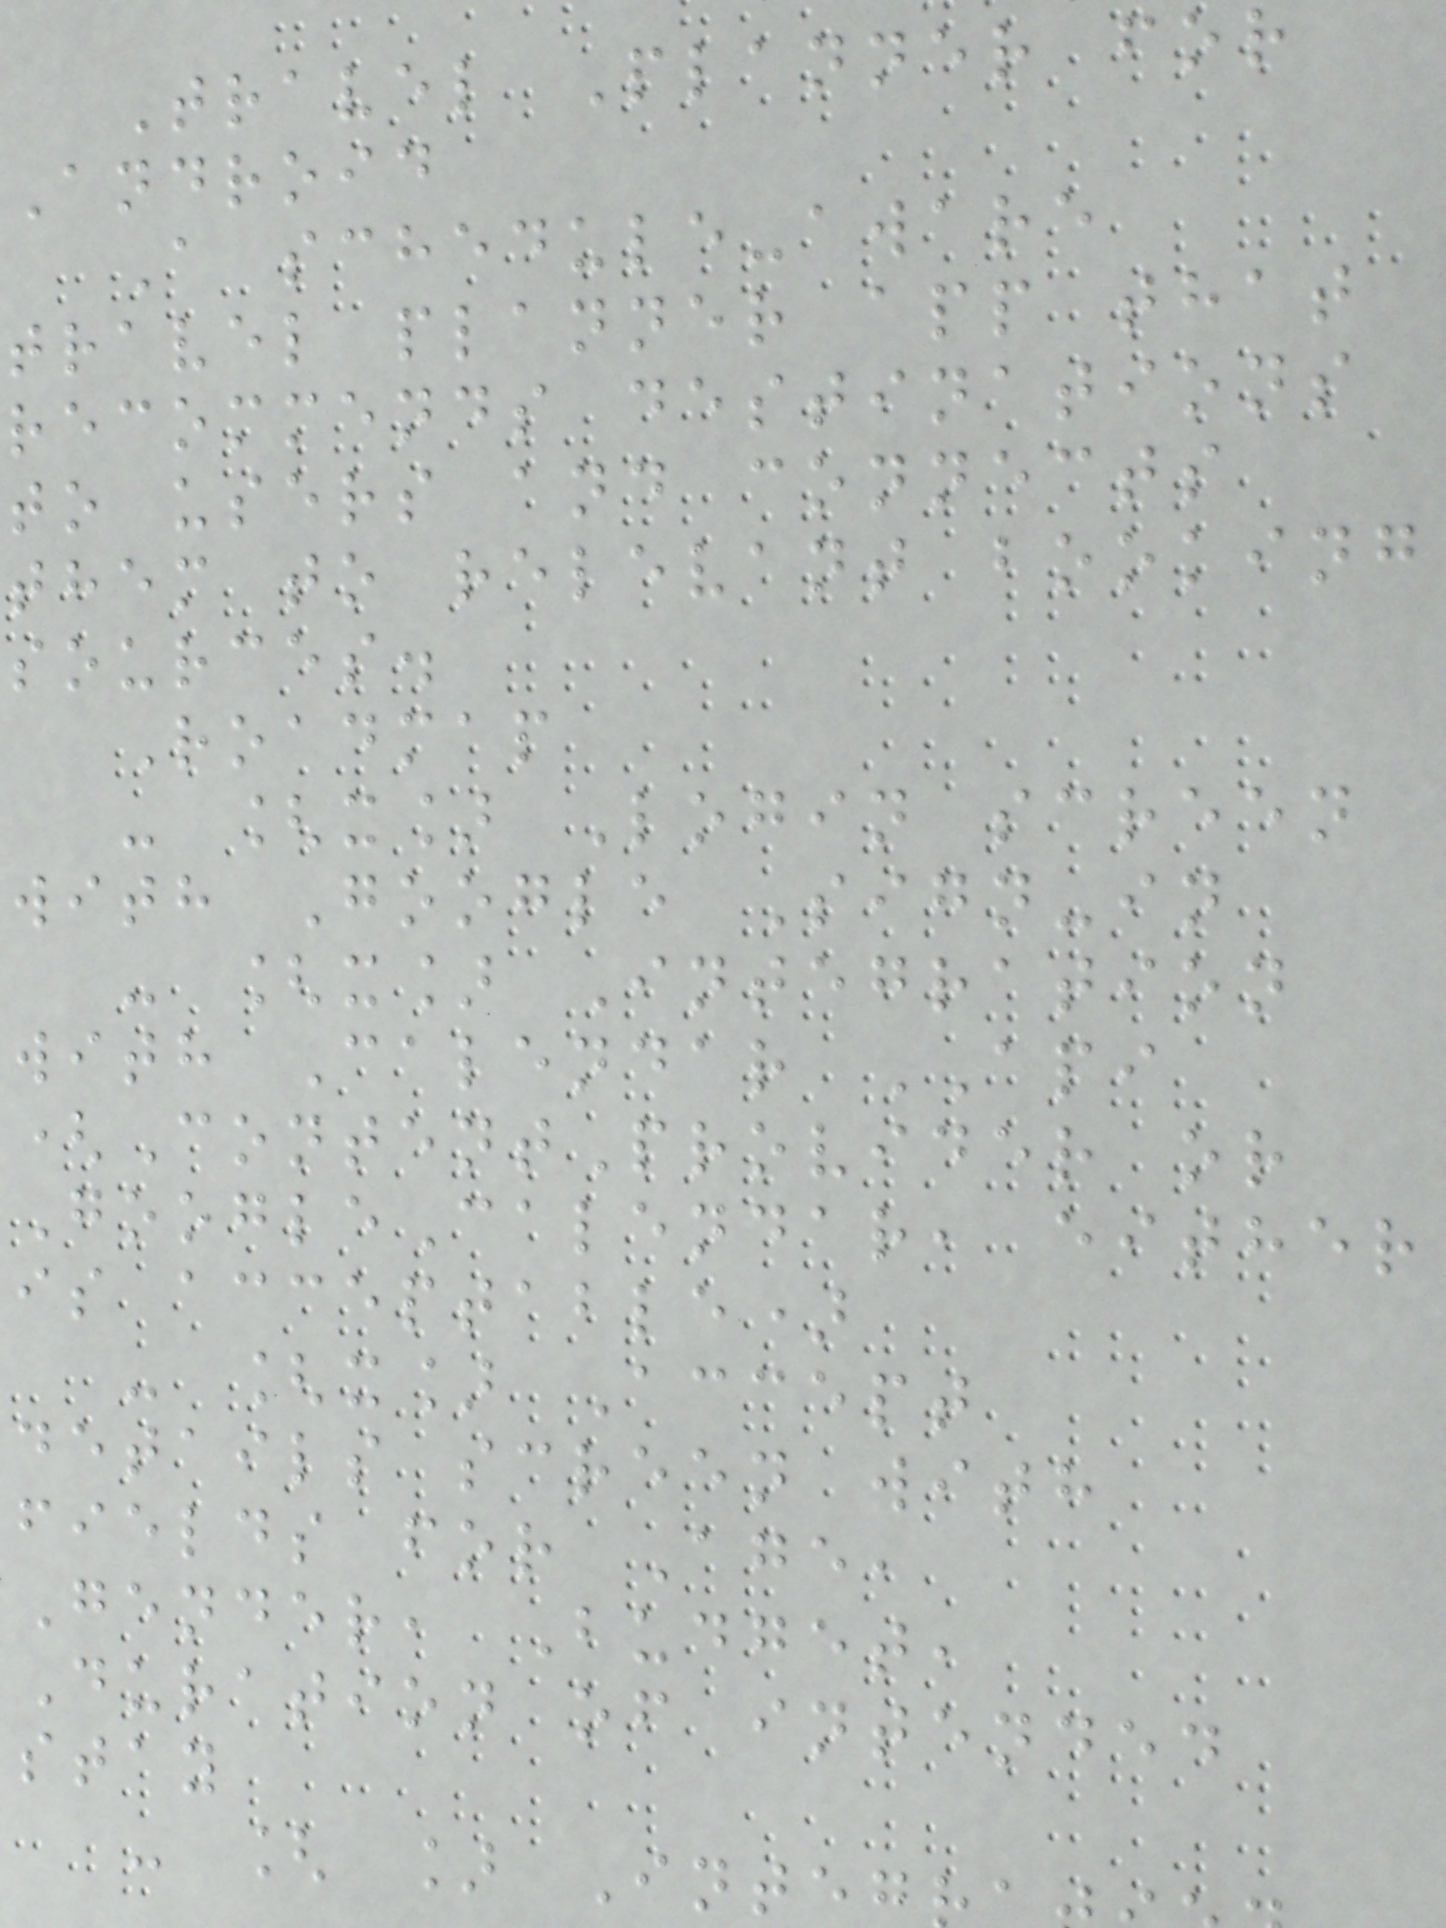Travel Planner for
Android
A schedule-aware
travel planner app that
recommends destinations
to users and connects
them to relevant booking
sources.
Roadmap
- [x] Login screen
with Google Sign-in
- [x] Integration
with Calendar API
(ContentProvider or
GoogleCalendar, either
is acceptable)
- [x] Accept
details screen with
fields for Age,
Gender, Budget,
Duration of intended
stay
- [ ] Integ
